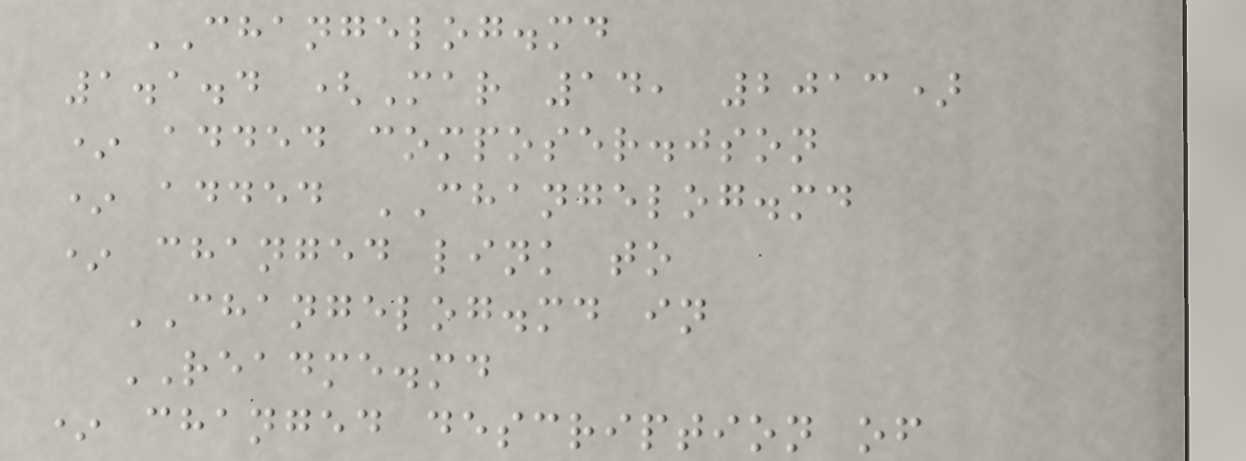CHANGELOG.md
1.1.4 (Mar 14, 2013)
* added composer.json
* added CHANGELOG.md
* changed link to
CHANGELOG.md in
README.md
* changed description of
